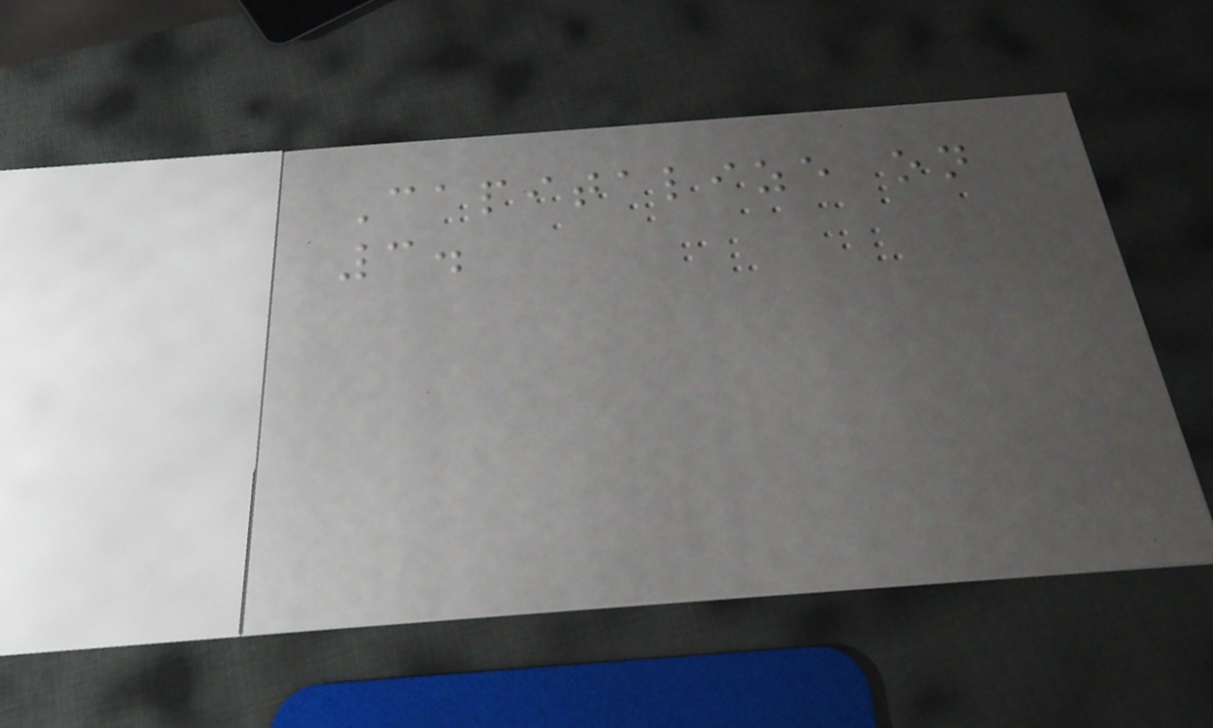Capitalize on
3.
